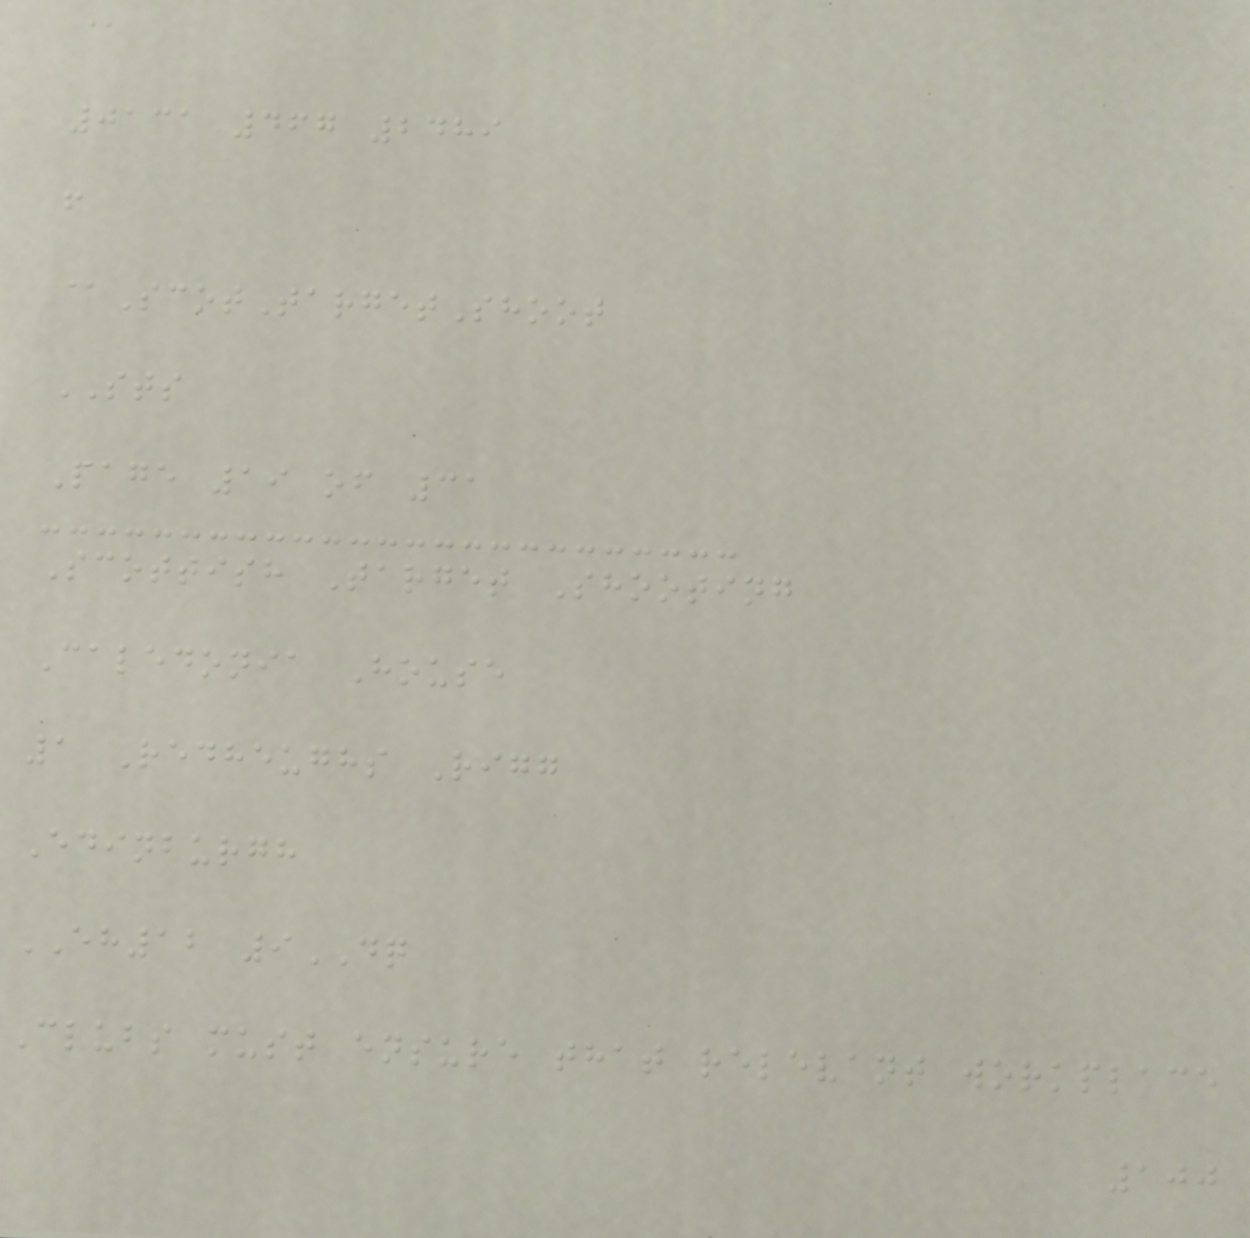@
0131 467 2489
f
@ScotTargetShoot
STS
Page 19 of 31
Scottish Target Shooting
Caledonia House
1 Redheughs Rigg
Edinburgh
EH12 9DQ
Clubs must ensure that relevant workplace
100
